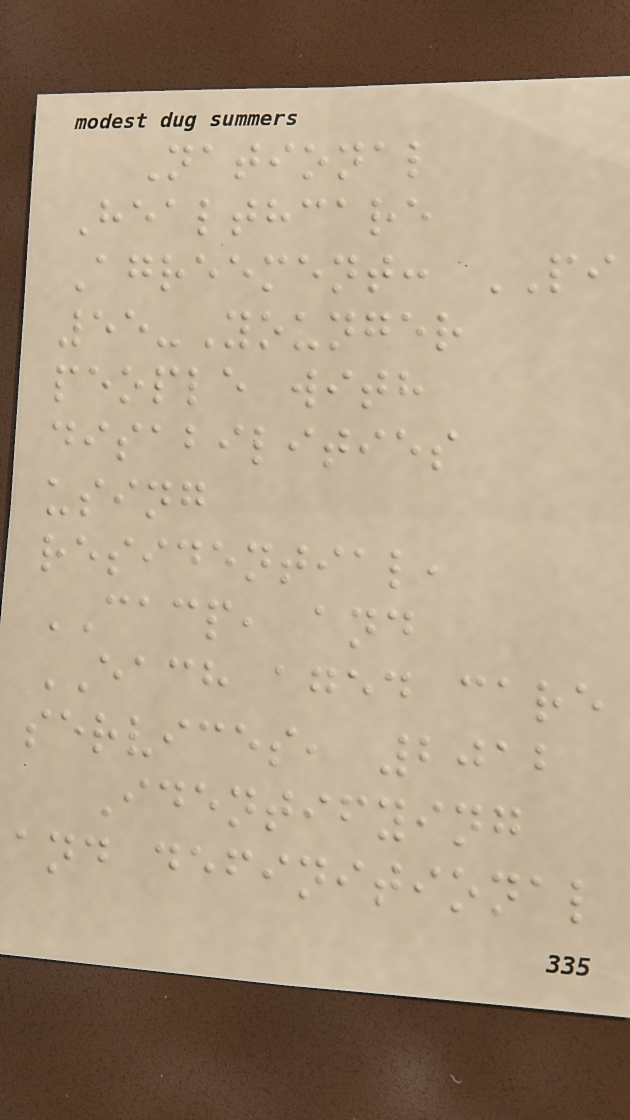National
Healthcare
Agreement: PI
55-Younger
people with
disabilities
using
residential,
CACP, and
EACH aged care
services, 2012
Identifying
and definitional
